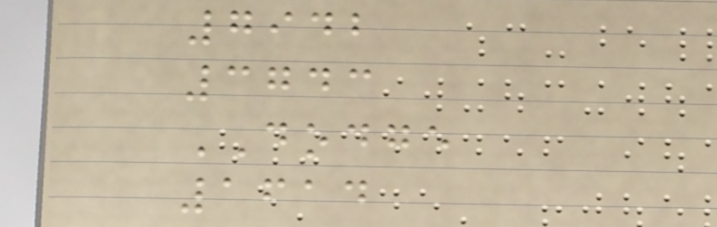7942
3743
DODGE
1614
